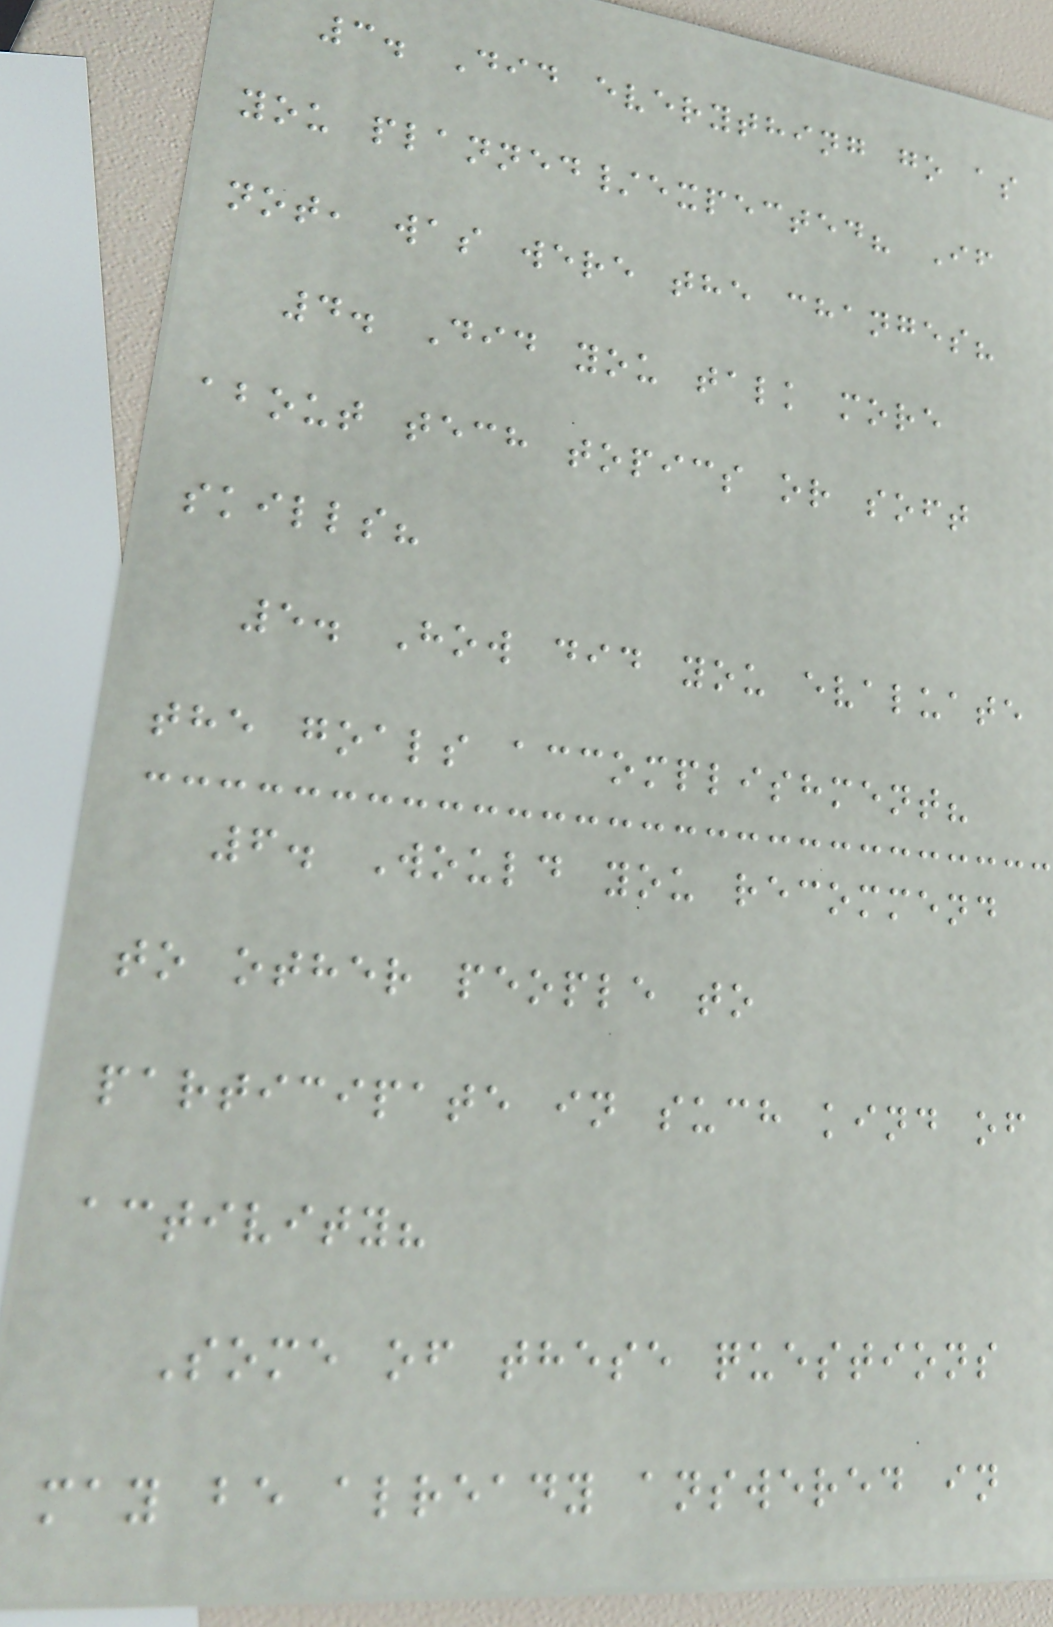3. Did everything go as
you planned/expected? If
not, was were the changes?
4. Did you talk more
about tech topics or soft
skills?
5. How did you evaluate
the goals accomplishment?
6. Would you recommend
to other people to
participate in such kind of
activity?
Some of these questions
may be already answered in
